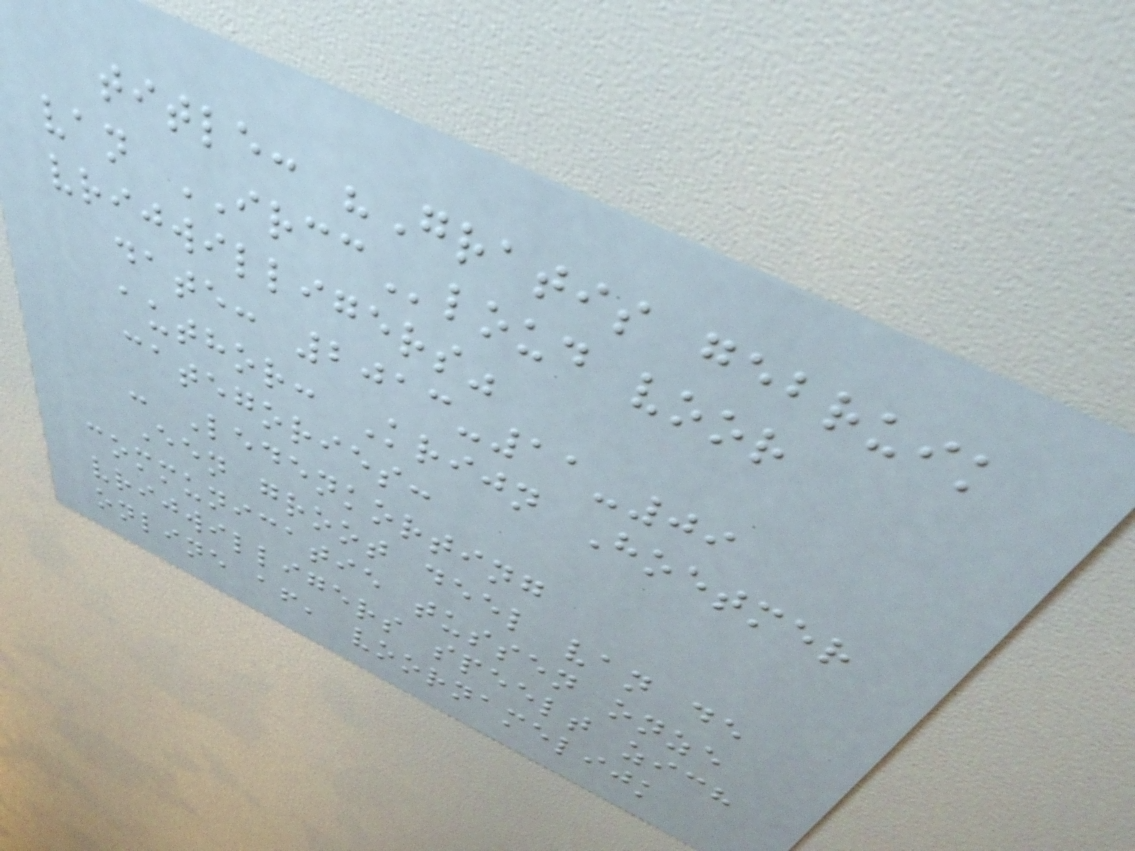title: "Gratis gebruik
van IRCCloud voor
vrijwilligers"
date: 2013-11-09
author: Krijn Hoetmer
categories:
- Ledenkorting
Een groot deel van de
communicatie tussen onze
vrijwilligers speelt zich
online af, voornamelijk
